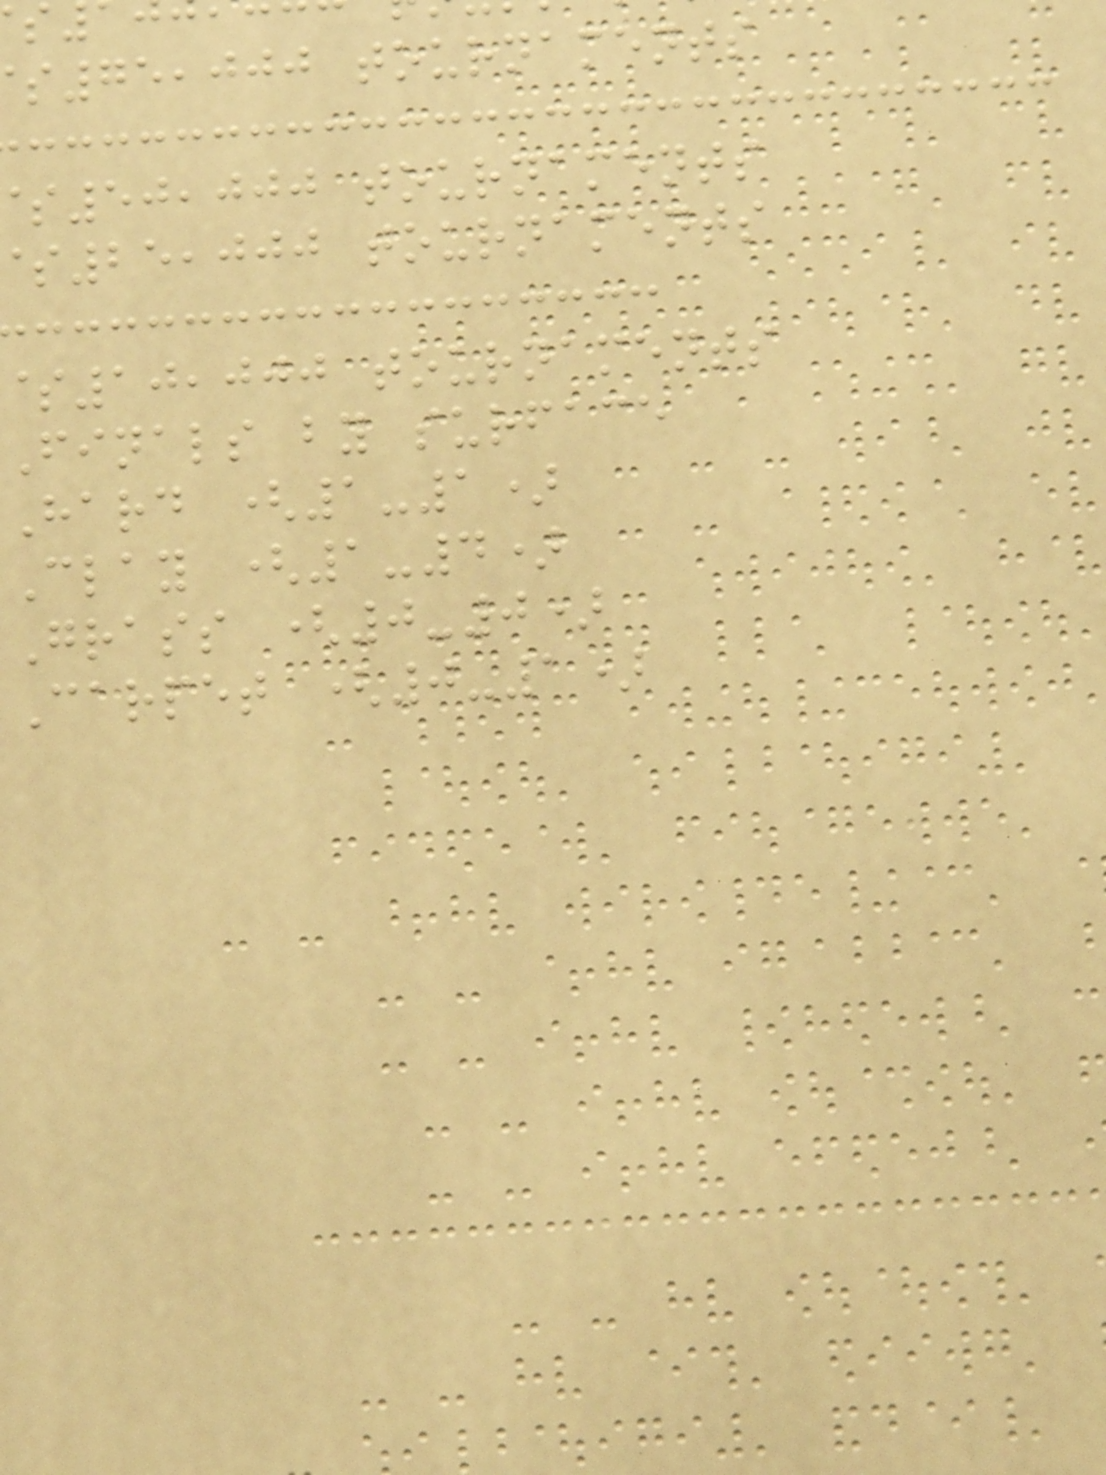75,000 tournaments
50,000 tournaments
25,000 tournaments
10,000 tournaments
Finals by surface
Hard (1-1)
Clay (1-4)
Grass (0-0)
Carpet (0-1)
